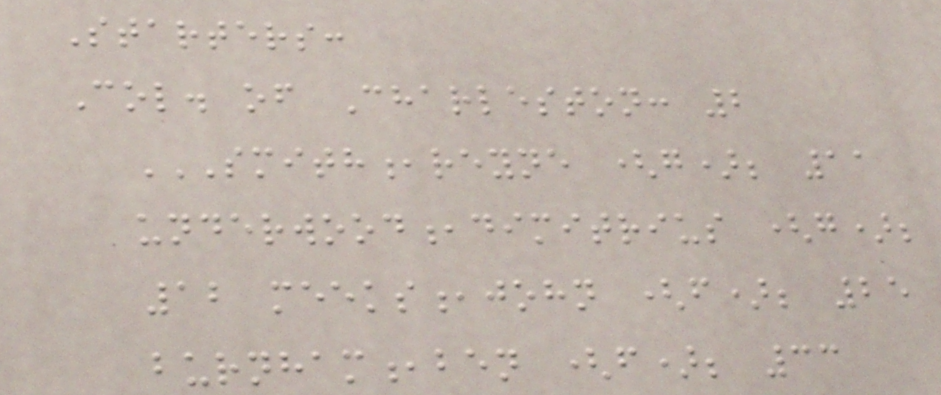Starters:
Col. of Charleston: 2
SMITH,REYNE (G); 11
UNDERWOOD,DIMITRIUS (G);
12 MEEKS,JOHN (F); 25
BURNHAM,BEN (F); 33
